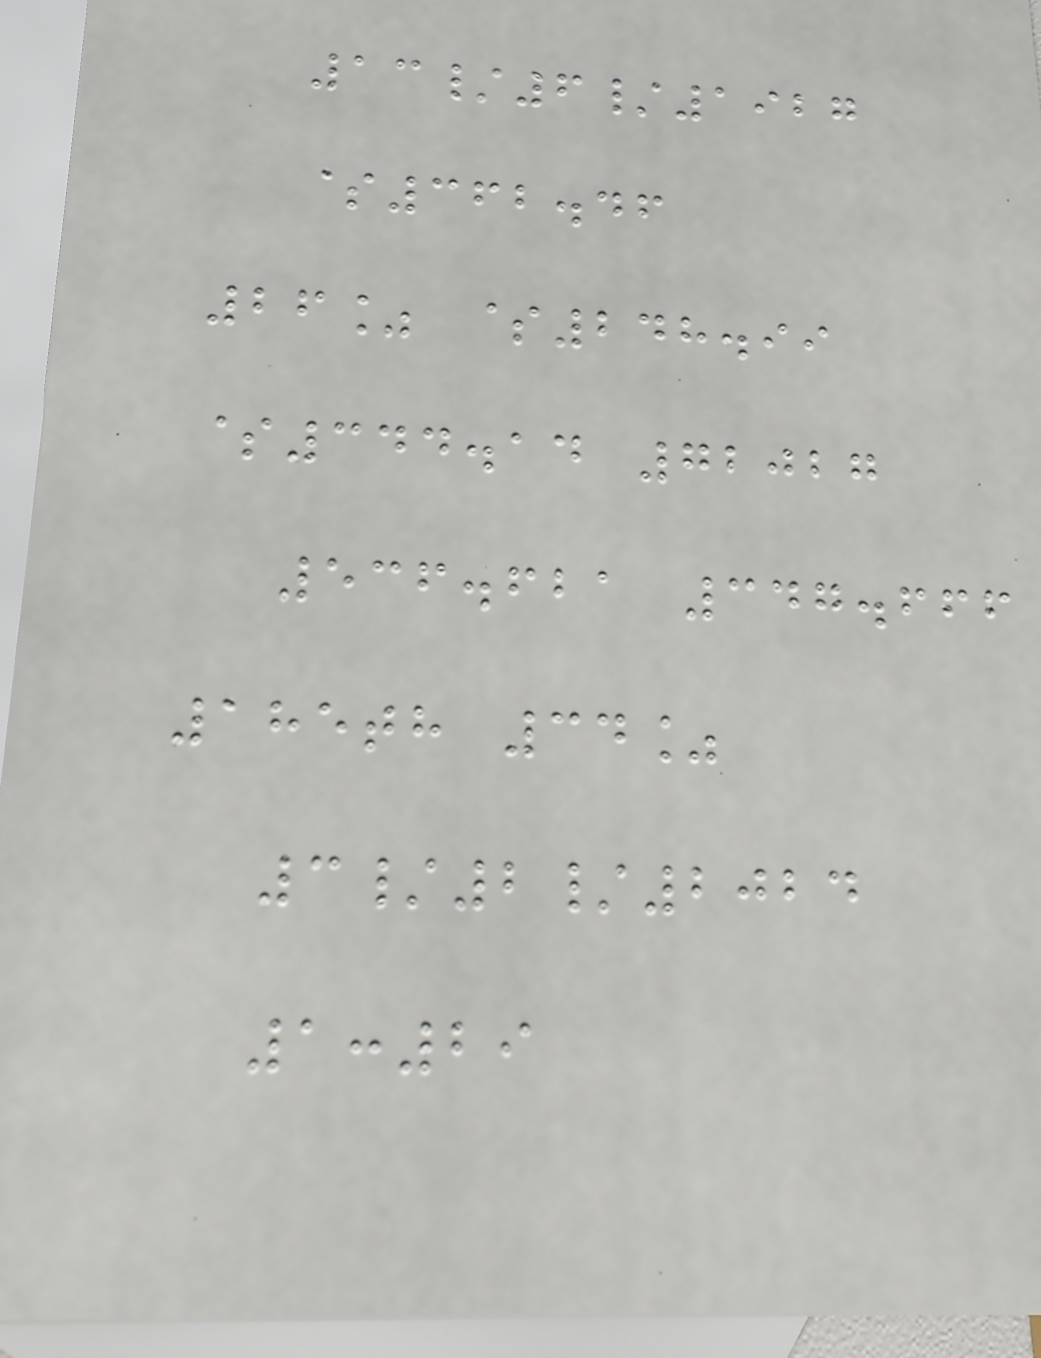13/6/1927
$362.46
26% $248.99
$344.14 72027
536.621 347.666
185th 34%
3/2/2024
1:29
